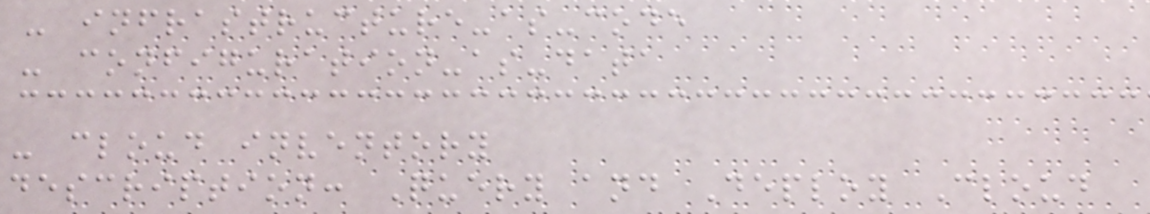- infrastructure-as-code
- configuration-as-data
- cloud inventory
description: Query and Deploy Cloud
